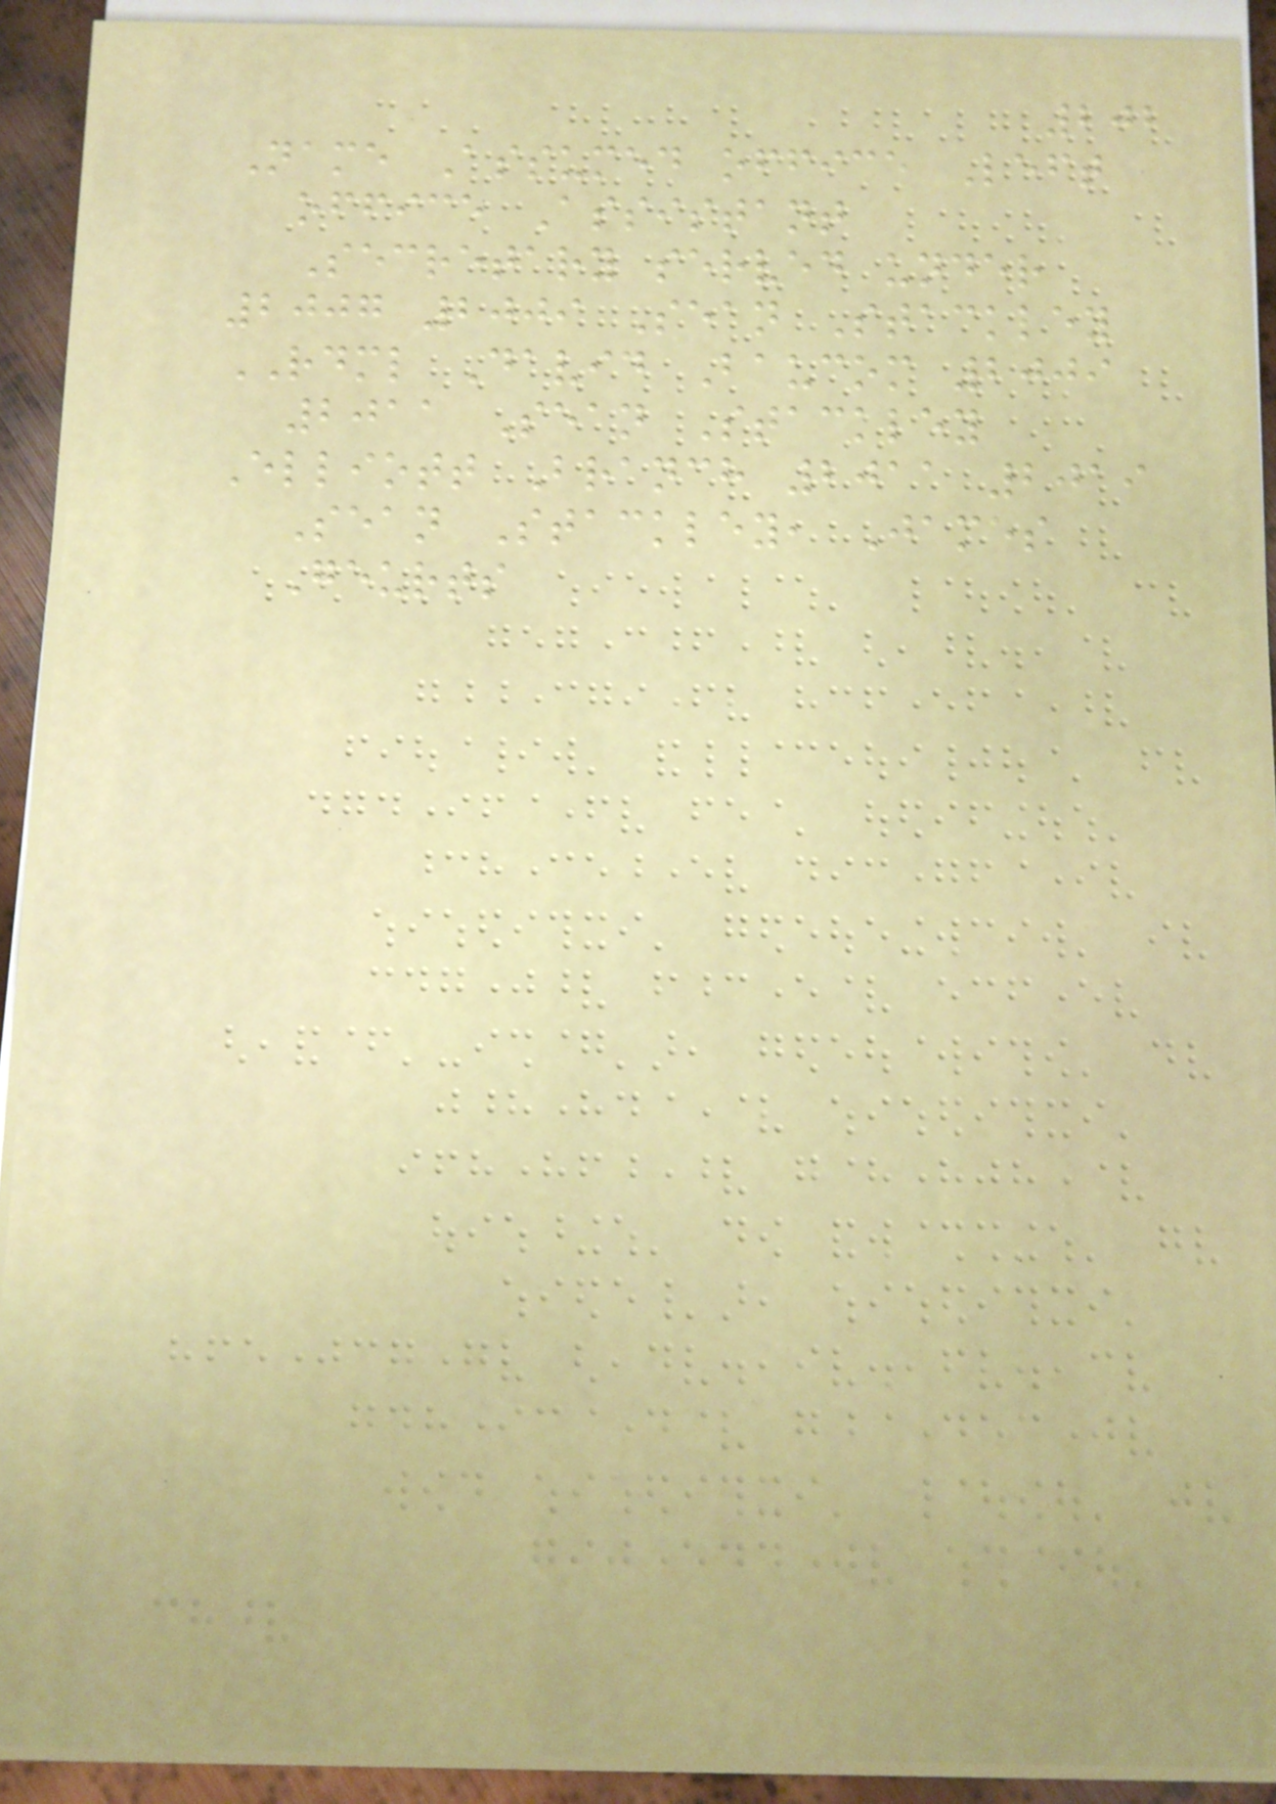202
Name Assumed office Left
office Assistant
Secretary served under
2007 2009 Sean Stackley
RDML David Baucom 2009
2011 Sean Stackley
Elliott Branch 2011 2019
Sean Stackley, James
Geurts
